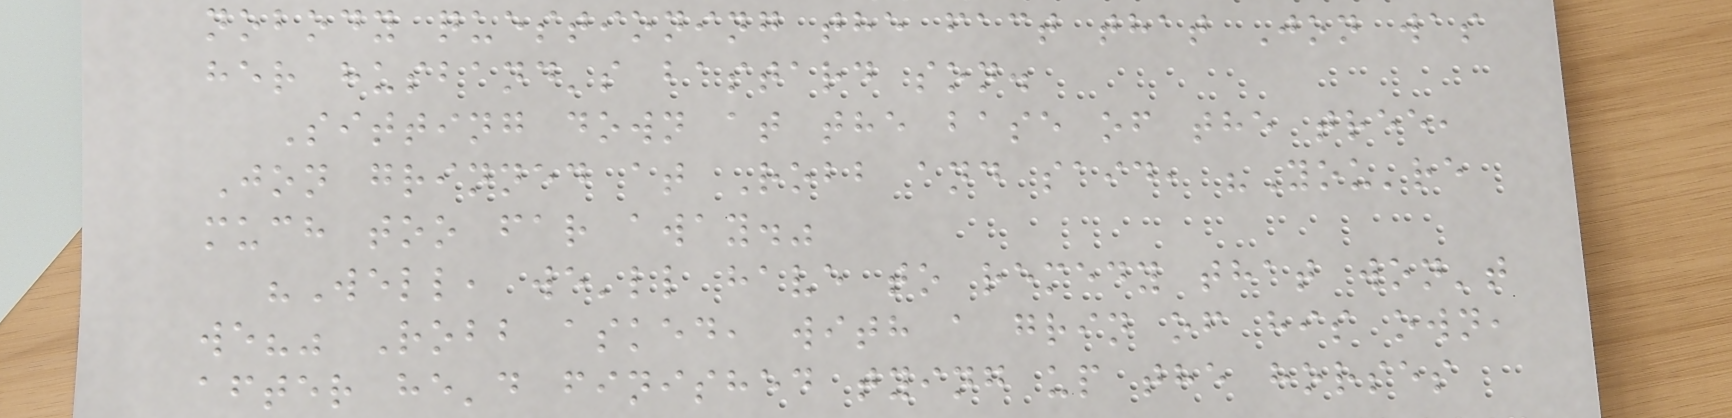nobody questioning the fact that Jon was
her husband's bastard son.
Sitting down at the base of the tree,
Jon grinned at Robb and said, "You're
much too far away."
"Well, we'll have to remedy that won't
we?" Robb asked, with a grin of his own,
after he'd finished tying up the horses
